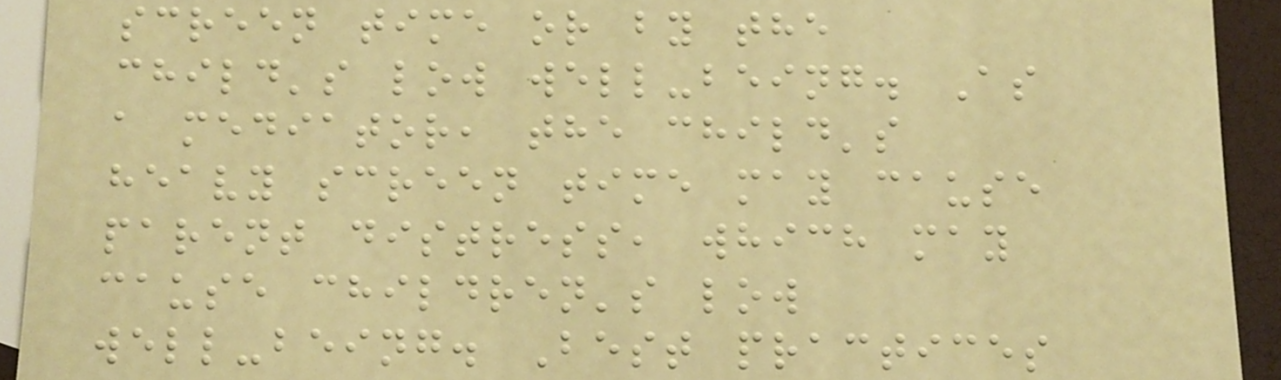screen time or by the
child's low well-being. As
a mediator, the child's
heavy screen time may cause
parent distress, which may
cause children's low
well-being. Best practices
